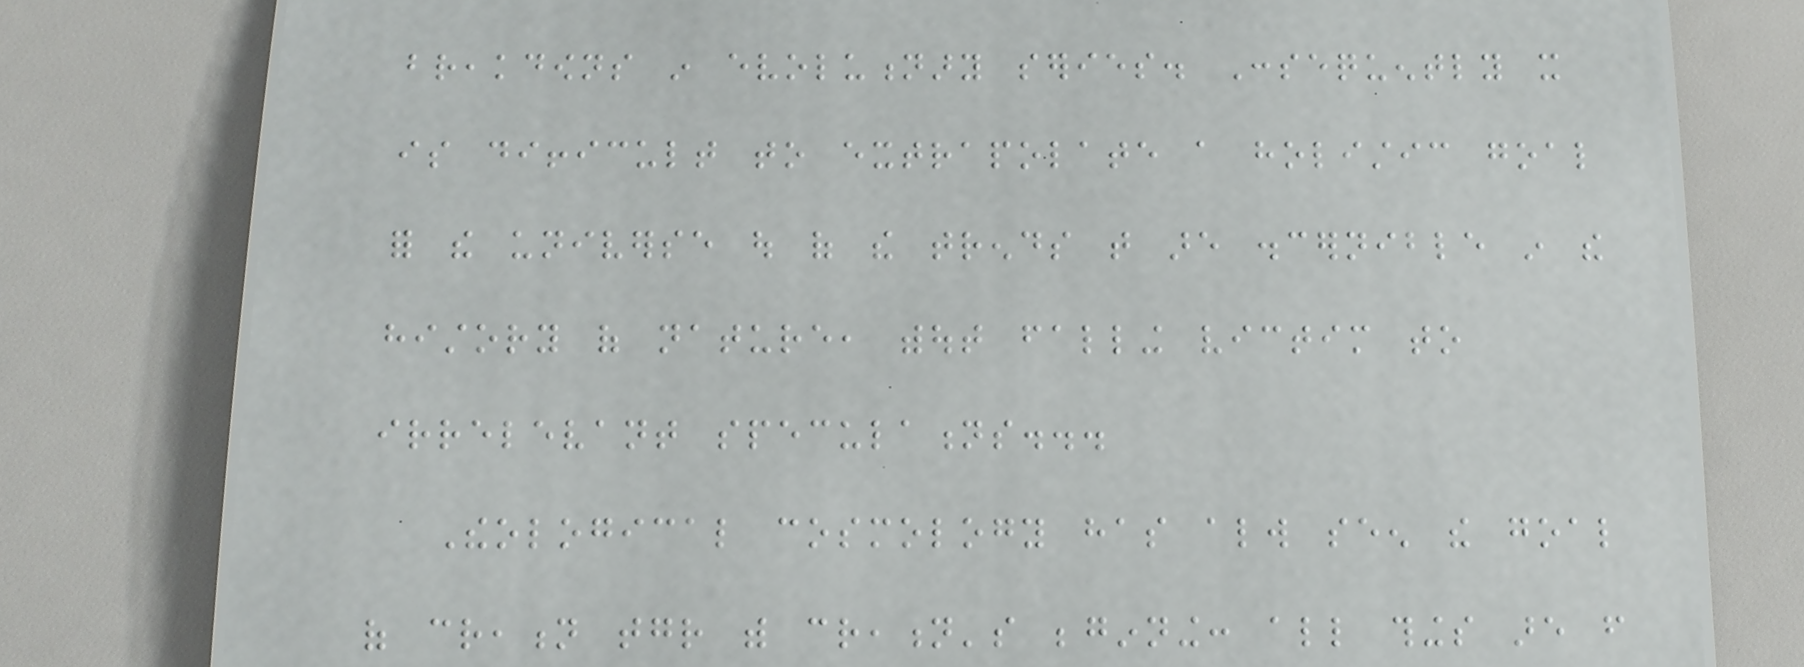breakdowns in evolutionary series. Consequently it
is difficult to extrapolate a holistic goal
for the universe out of the trends that are discernible in the
history of nature, without falling victim to
irrelevant speculations...
Theological cosmology has always seen the goal
of creation together with creation's beginning: all things are from
